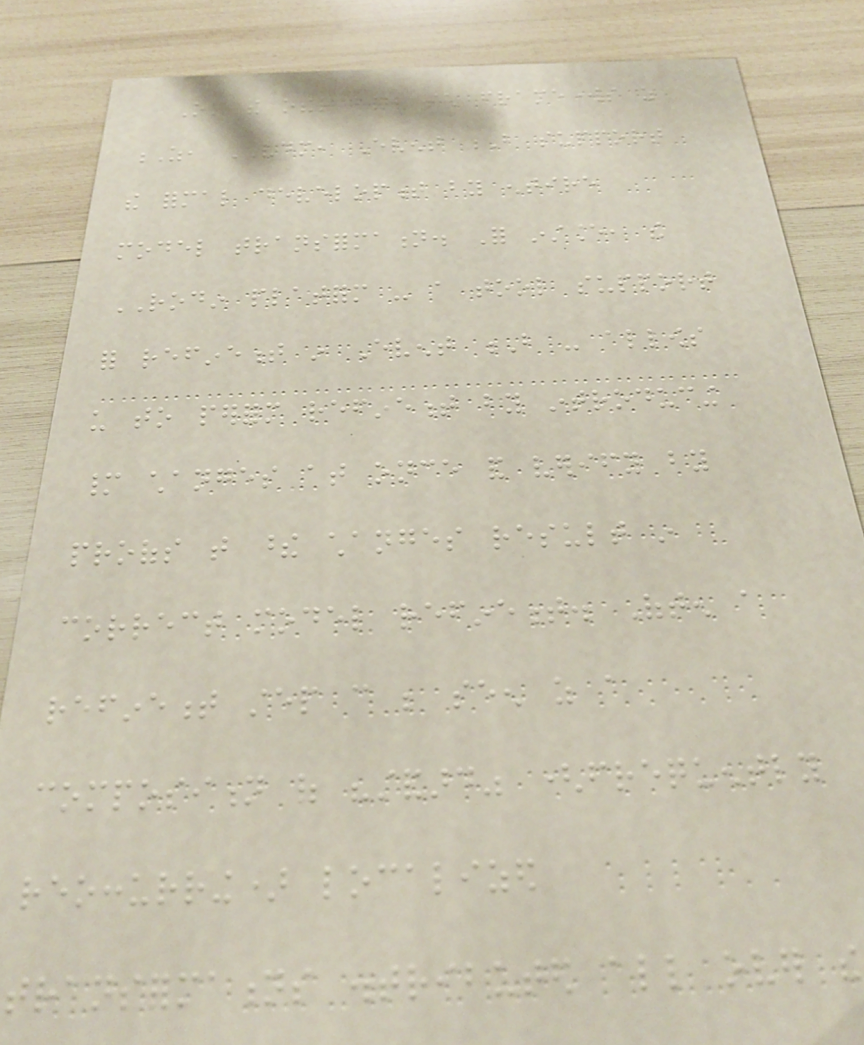On the other hand, such frameworks as
Z, VDM, Event B support
the formal development by entire
model transformation. For instance, the
RODIN platform - a tool support
for refinement in Event B - allows
us to perform refinement by introducing
many changes at once and verify by
proofs that these changes result in
correct model refinement. Often a
refinement step can be seen as a
composition of "standard" (frequently
reoccurring) localized
transformations distributed all over the
